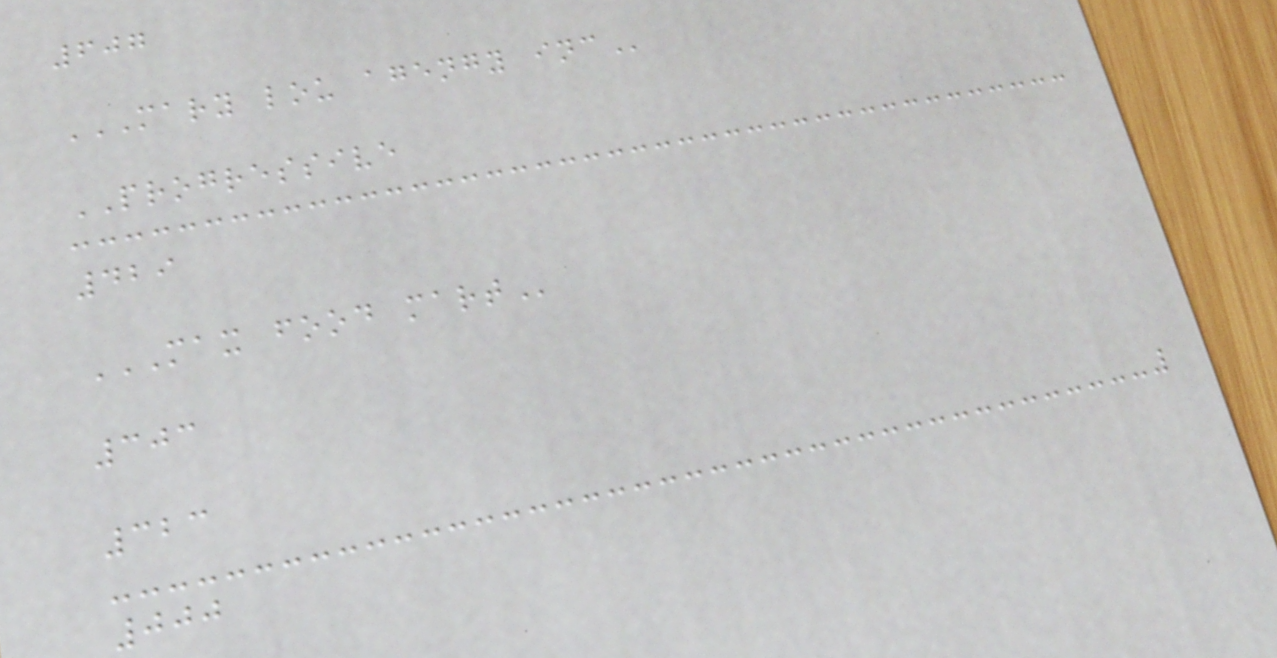607
MARY LOU AGENGY INC
PROGRESSIVE
429
MAX FOOD MART
303
323
000
